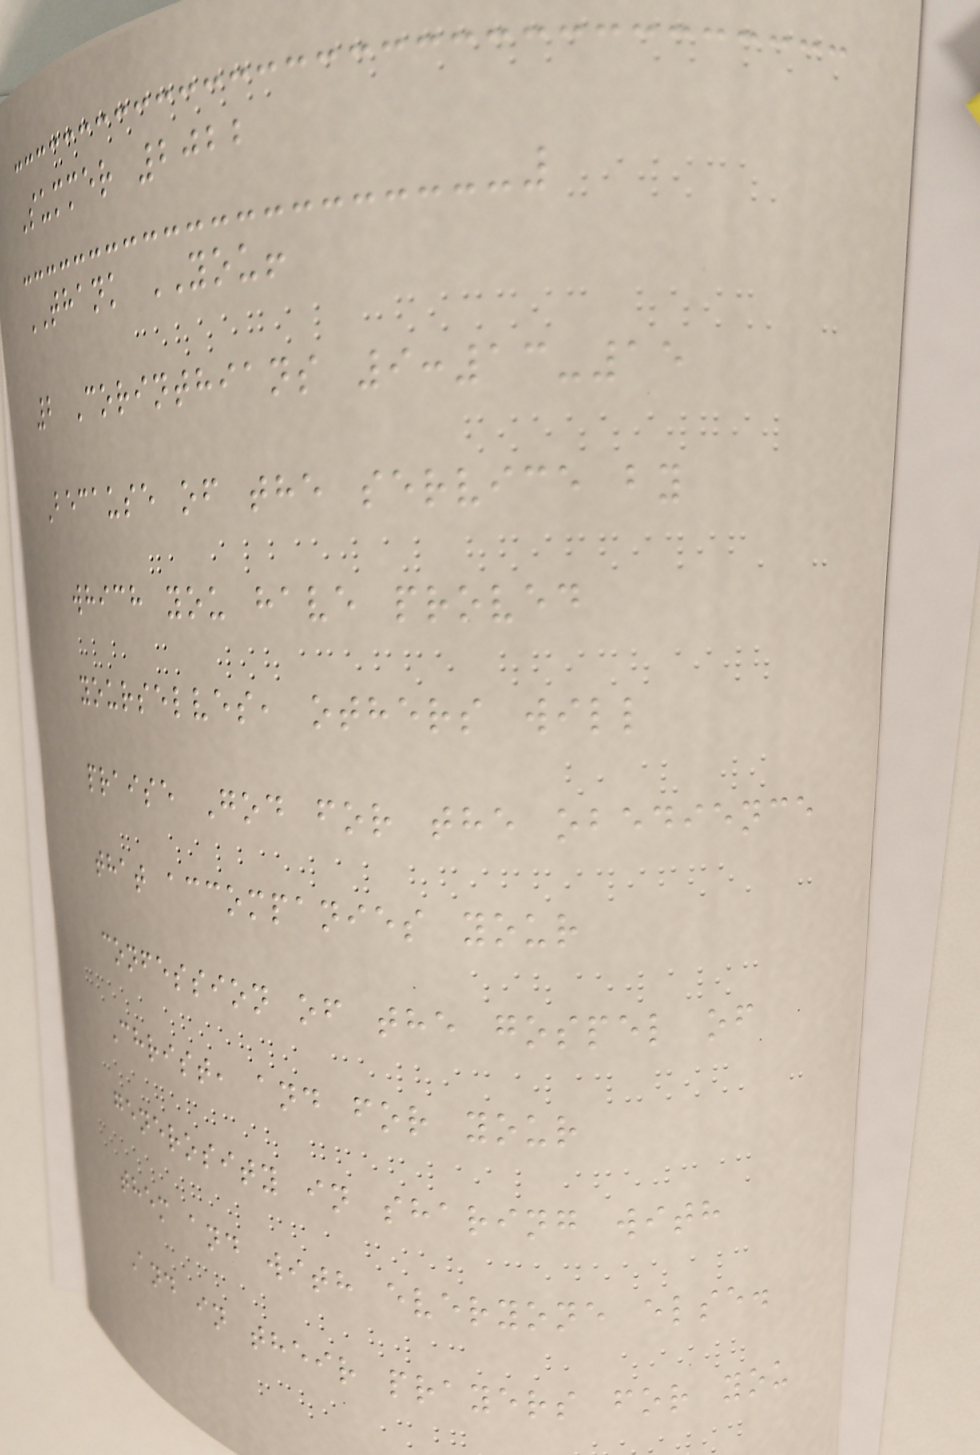Summer 2022
THANK YOU!
2 Corinthians 9:13-15
Because of the service by
which you have proved
yourselves, others will
praise God for the obedience
that accompanies your
confession of the gospel of
Christ, and for your
generosity in sharing with
them and with everyone else.
And in their prayers for you
